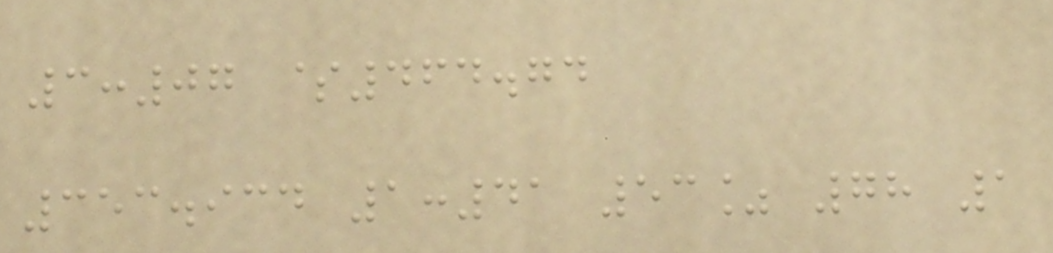3:07 $464.74
353.934 1:41 53% 78 1
